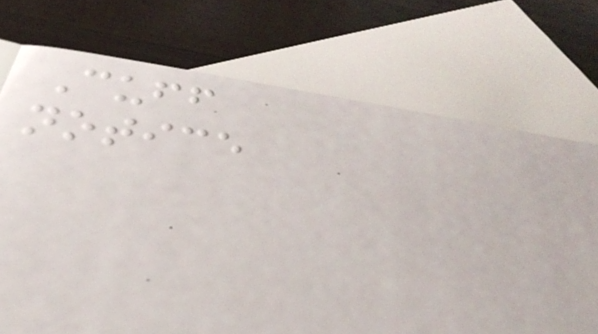Cuff
notice
